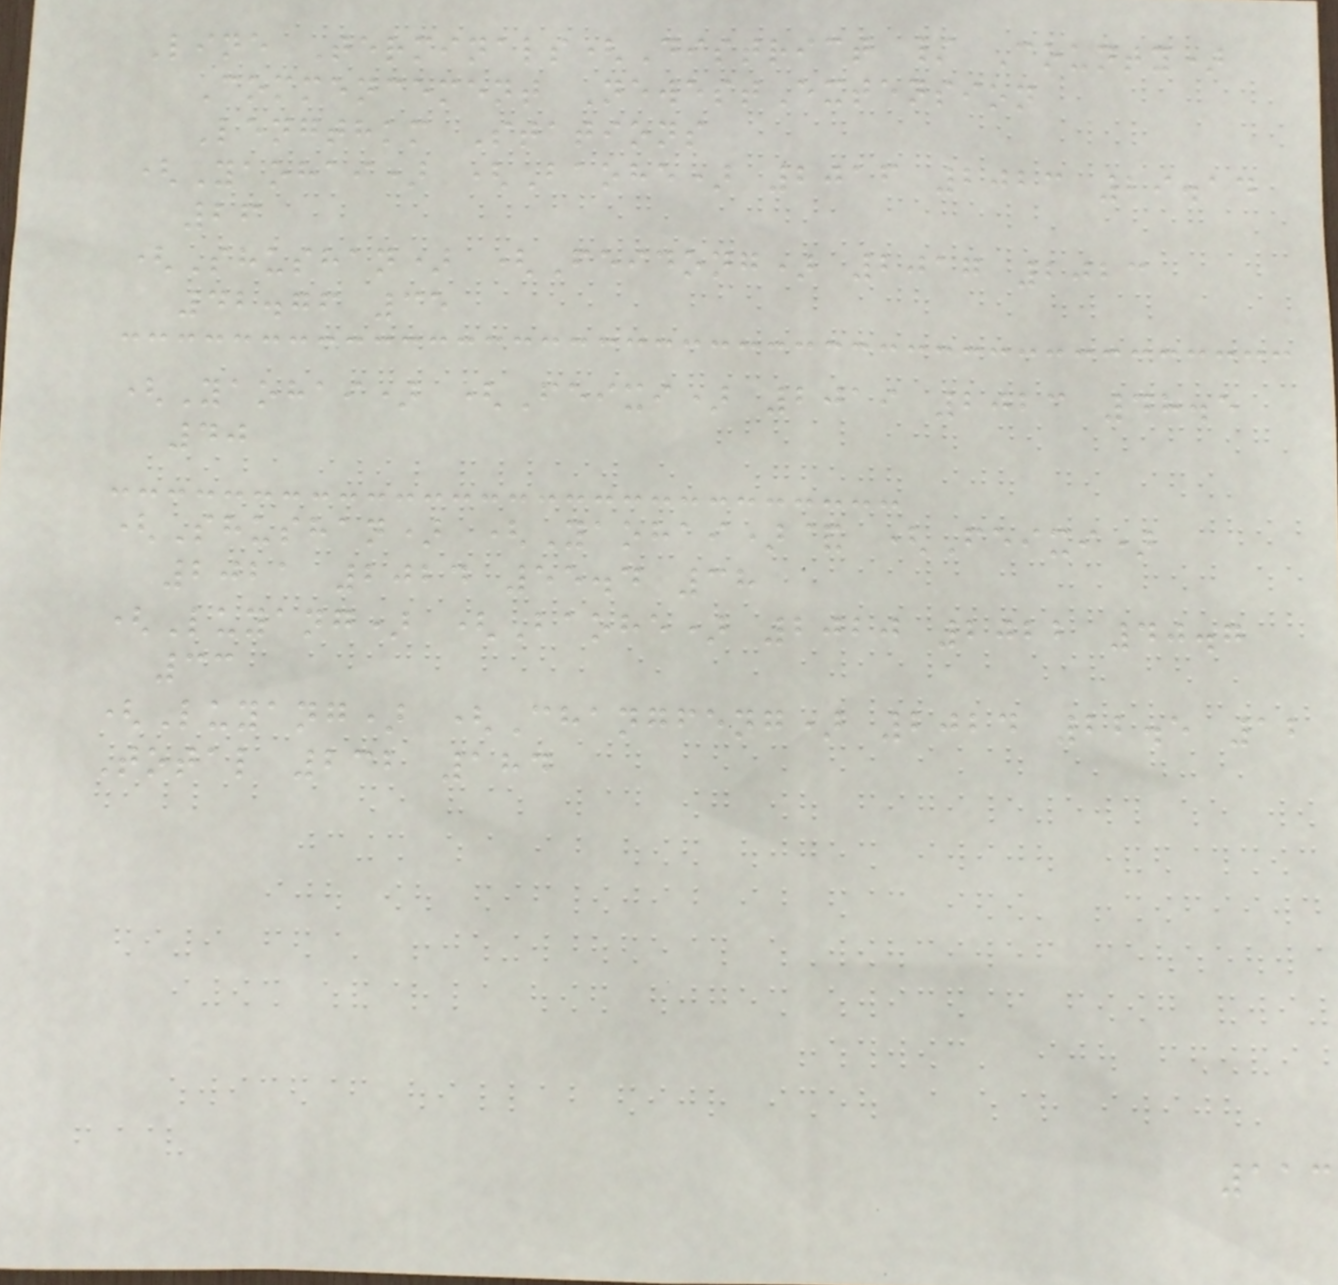Line Terminals(District / County)
Commencement NewestExtension
Lengthkm Stations
(Yaohai) (Baohe) 2016 2023 29.14
26
(Shushan) (Feidong) 2017 2023
42.76 35
(Yaohai) (Feixi) 2019 2023 48.5
40
(Shushan) (Yaohai)& (Feixi)
2021 2024 55.4 38
(Luyang) (Baohe) 2020 2022 40.7
33
(Luyang) (Changfeng) 2024 22.5 12
Total 232 184
113
